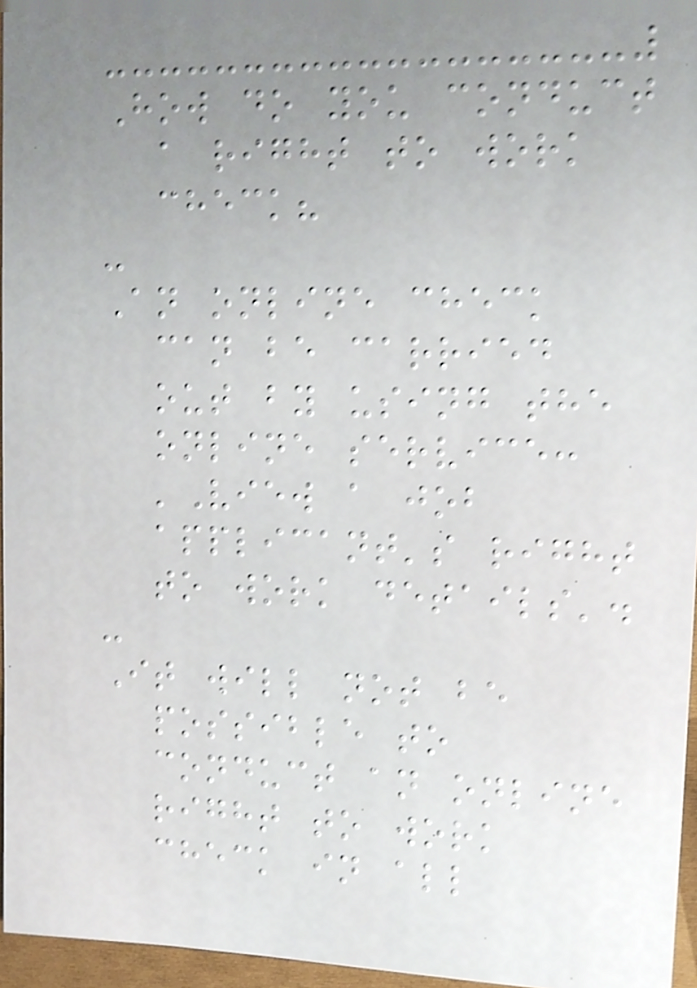How do you conduct
a right to work
check?
-
An online check
can be carried
out by using the
online service:
'View a job
applicant's right
to work details'.
-
It will not be
possible to
conduct an online
right to work
check in all
